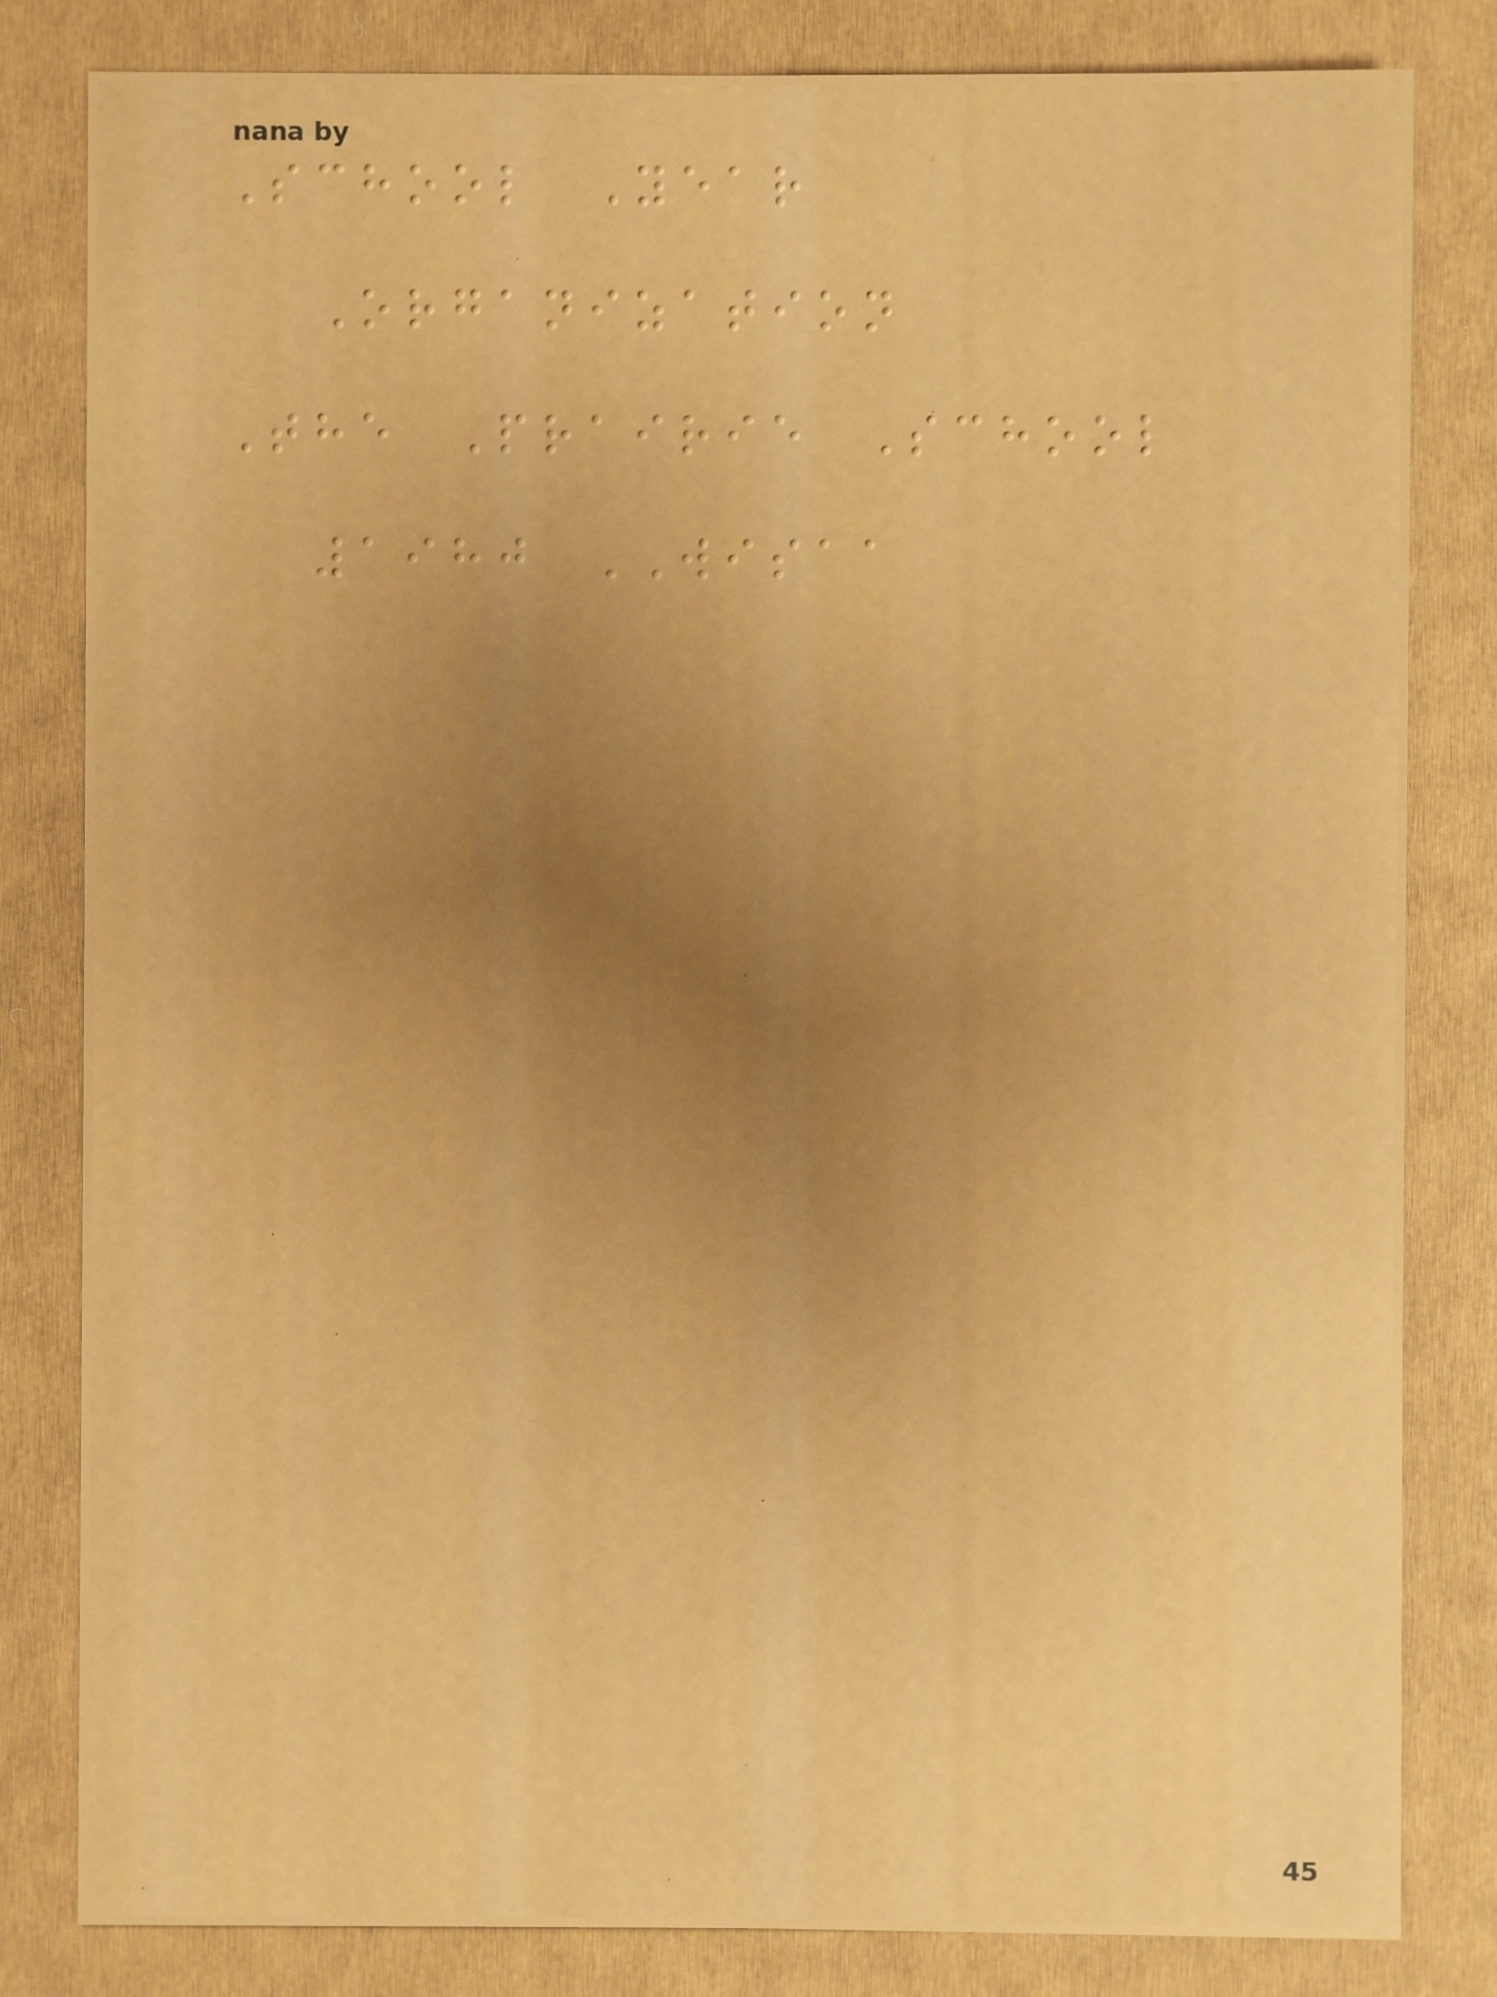School Year
Organization
The Prairie School
1980 WISAA
